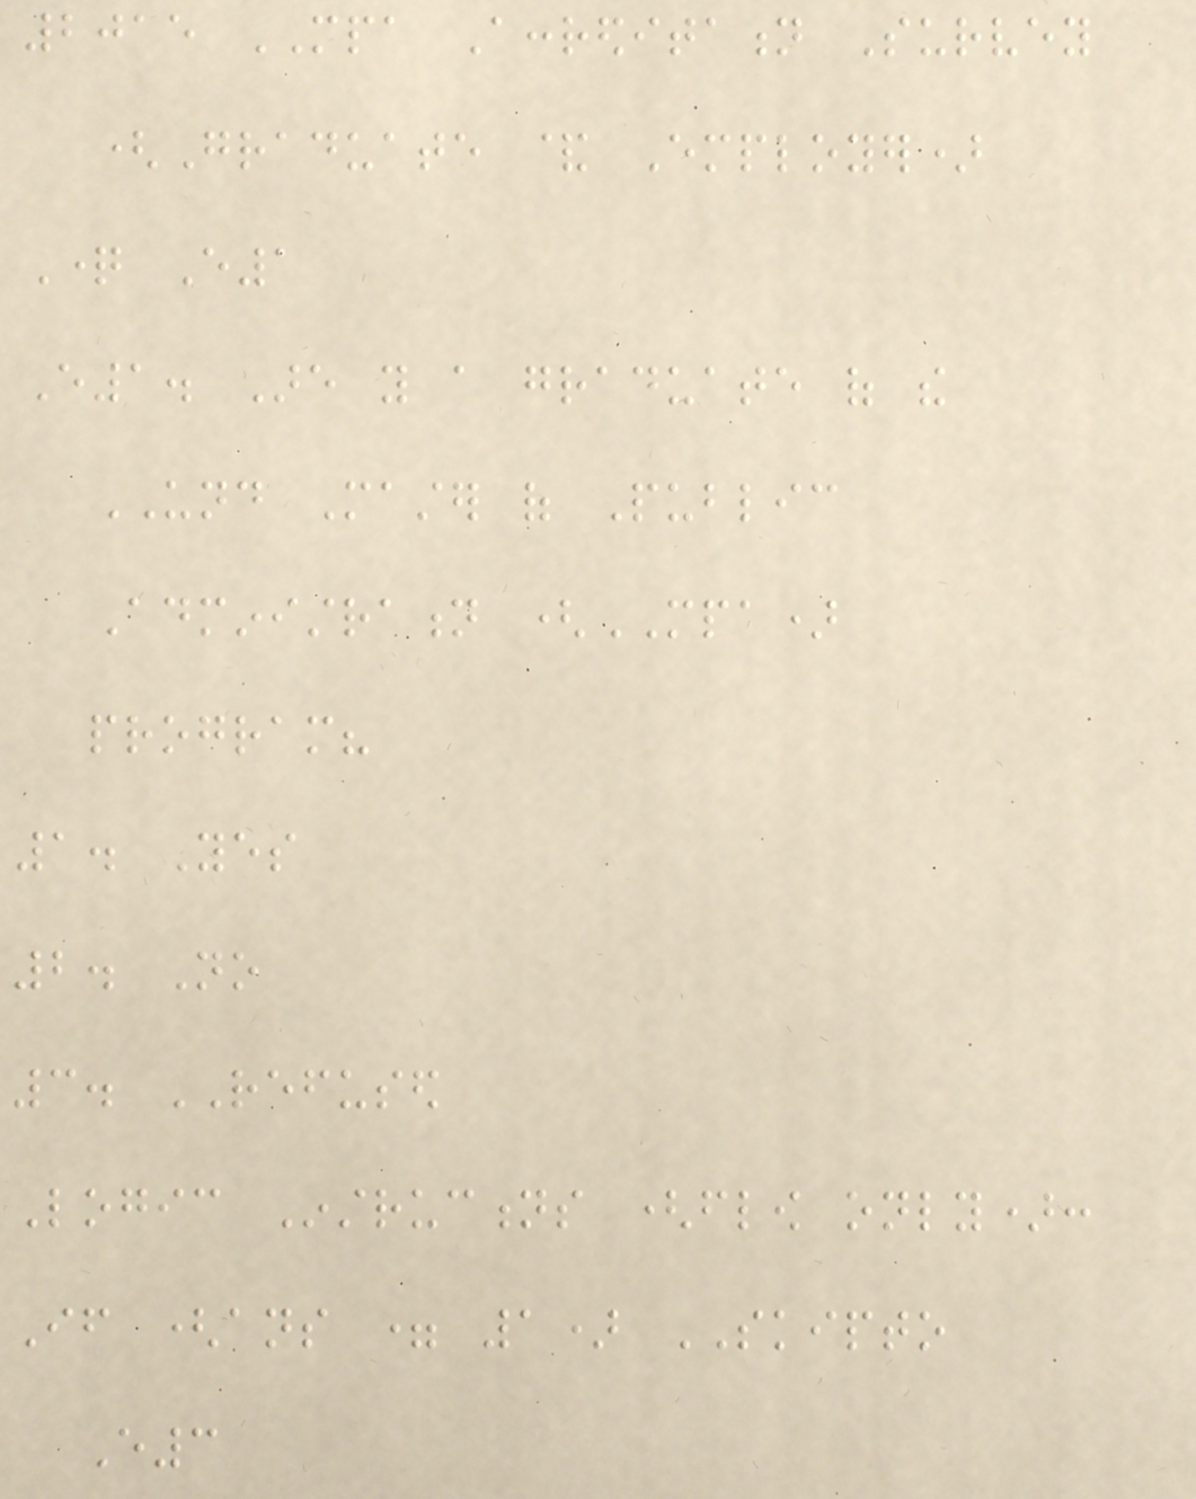2015 MPA Accreditation Survey
(Graduate & Employer)
Question E1
E1. Are you a graduate of the
UND Master of Public
Administration (MPA)
program?
1. Yes
2. No
3. REFUSED
Logic Instructions (flow only):
If (ans = 1) SKIPTO
E3
